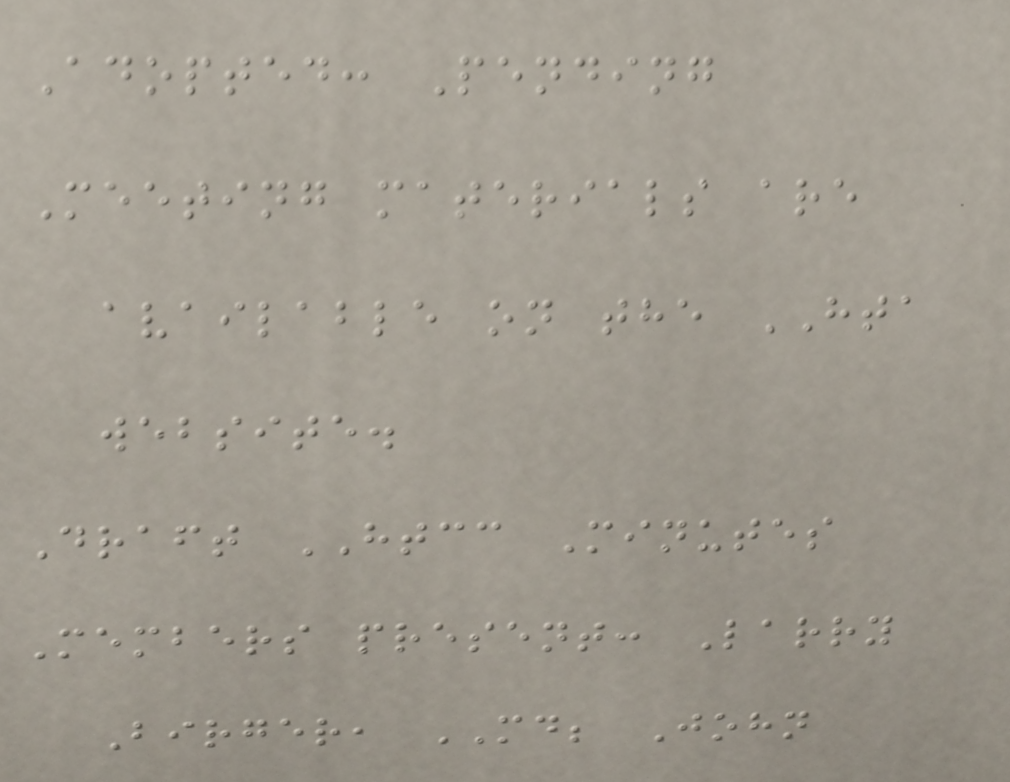Adopted: Pending
Meeting materials are
available on the HTA
website.
Draft HTCC Minutes
Members present: Larry
Birger, MD; John
